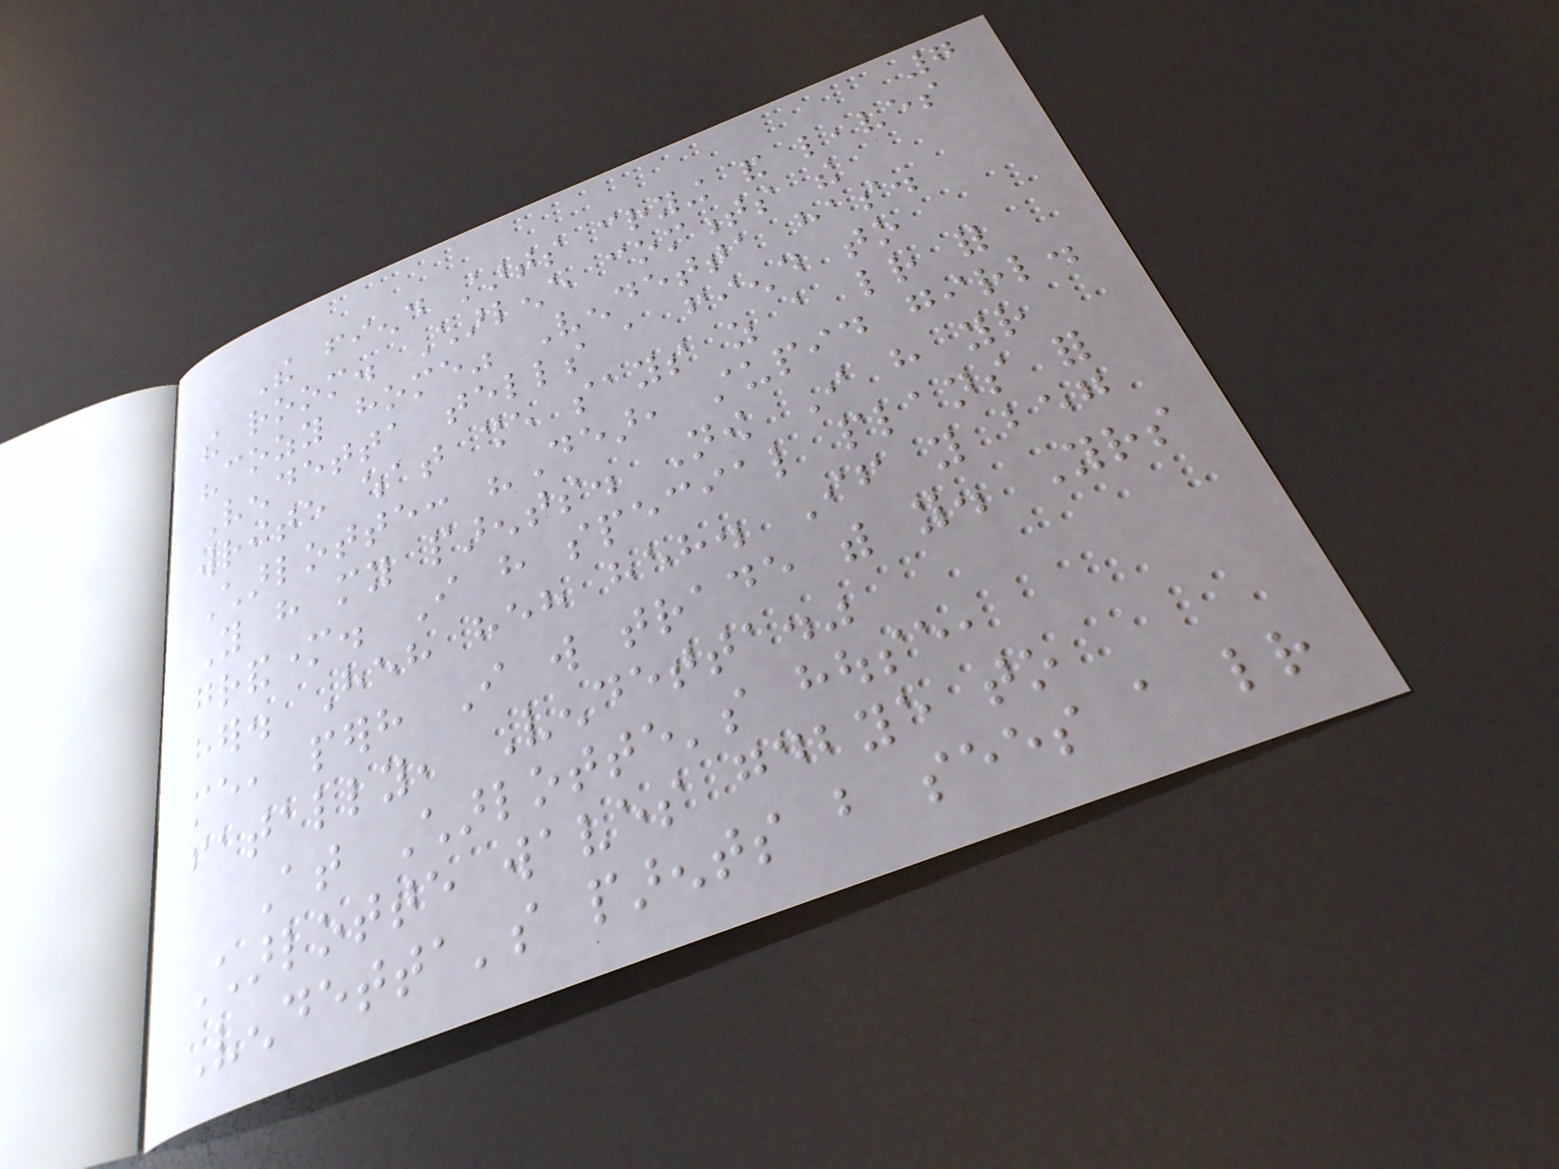7
The fiend starts crying and leaves
the room. Charlene comments the
"cozy home" Vendetta has.
Vendetta tells a fiend to
write what she says as a letter for
Charlotte: "Dear, stupid girl.
You have my parents. Now I have your
grandmother. I have special plans for
her. Heh heh heh. If you beg
me, perhaps I will trade with you. Yours
fatally, Vendetta."
At Charlotte's house,
Charlotte waves goodbye to
Vendetta's parents but sees a letter
